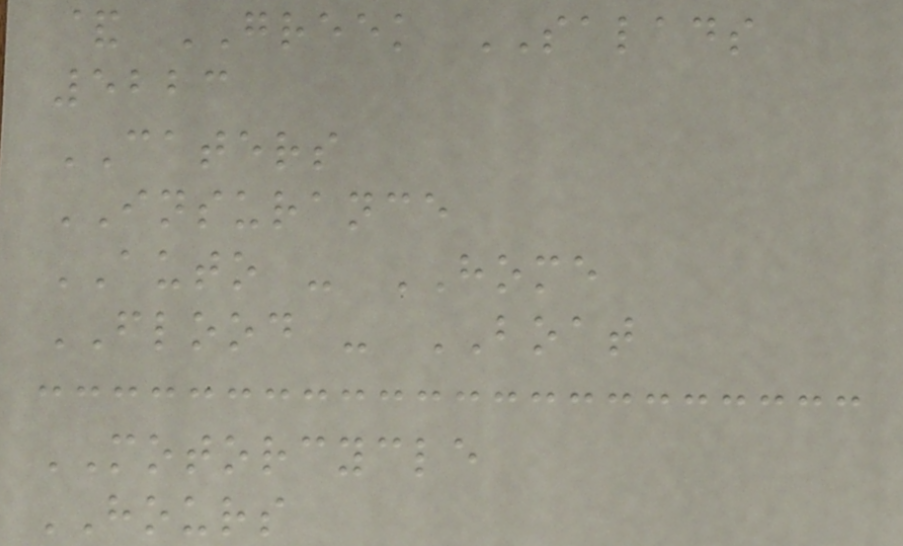& GREEK SALADS
5223
CATERS
INSURANCE
AUTO - HOME
FLOOD - BOAT
MOTORCYCLE
HOURS
